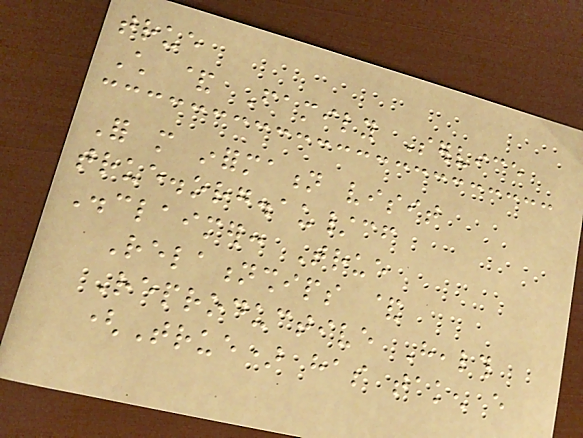true
Child & Family Service
For more information visit
true.org.au/cf
Disclaimer: True
Relationships &
Reproductive Health
(True) has taken every
